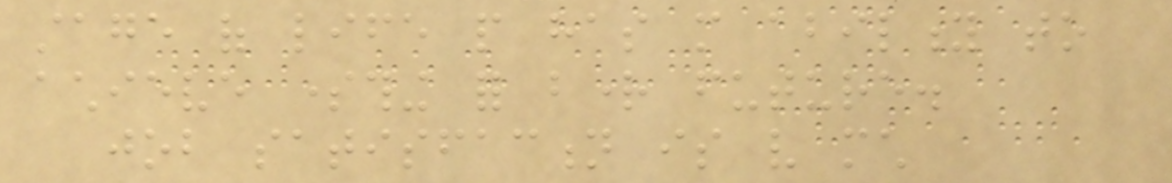stage of life people has more ability to
achieve something for bright future.
job satisfaction is very much
